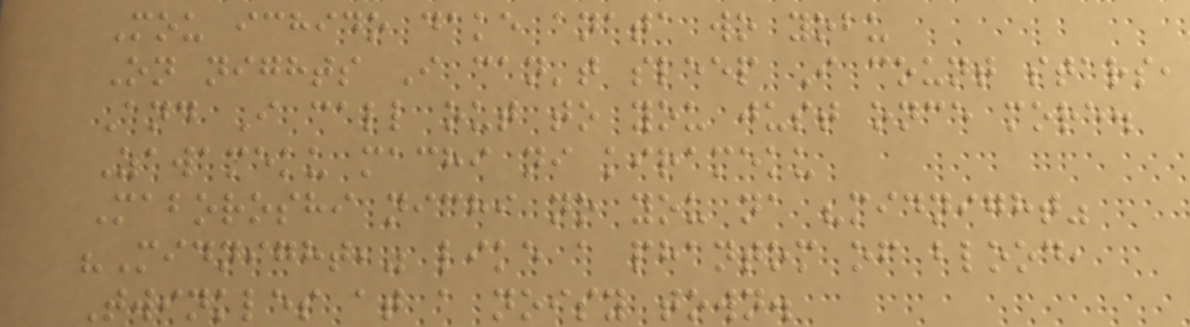Mou ichido dake anata wo yobu
On nights I can't sleep I count stars,
And I call out to you just once more.
Zawameku machi ni kirameku
Maboroshi nichi no you na "midnight"
"Midnight," like a phantom of blood,
Twinkles at a noisy town.
